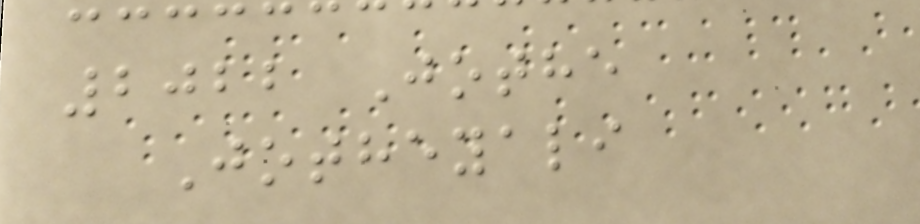2022 Jothe
Jotheyali
